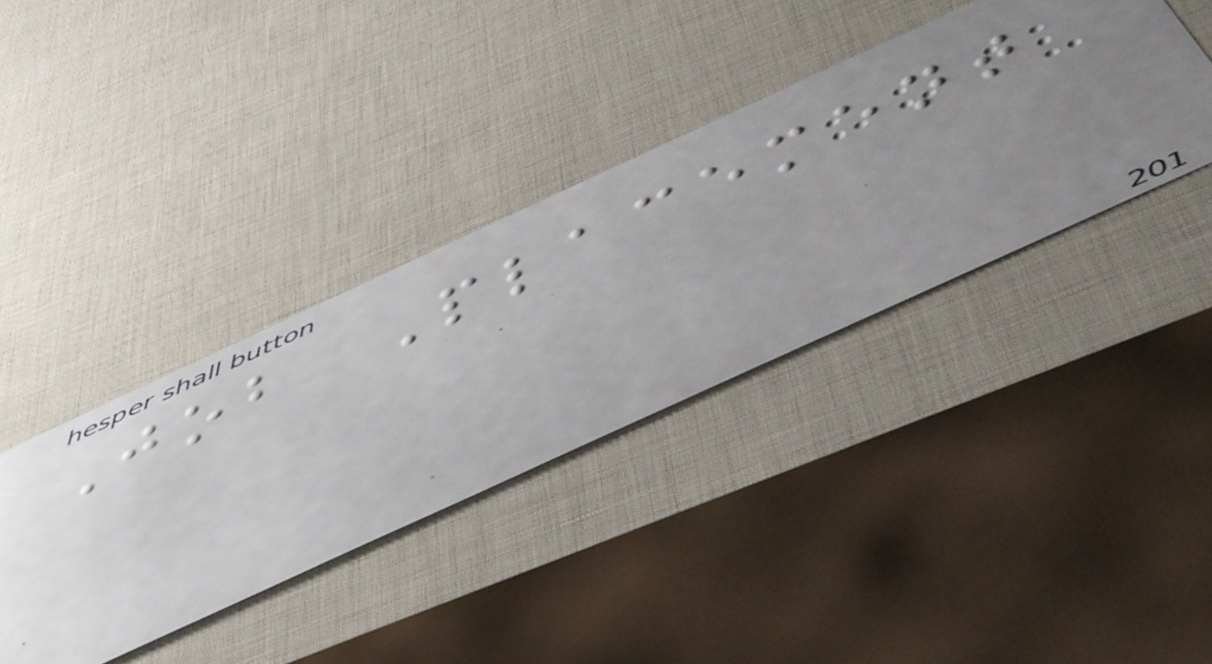Job Placement
